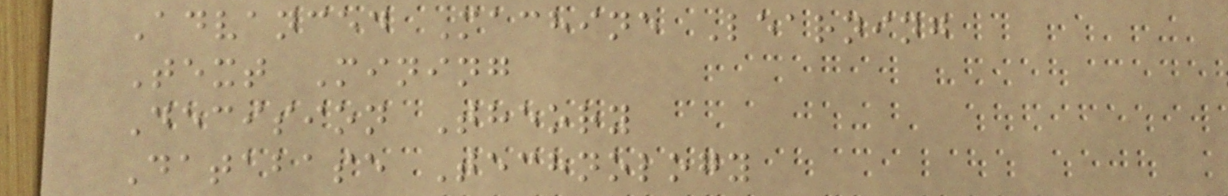Advanced Machine Learning
Text Mining
Decision Theory
Database Technology
